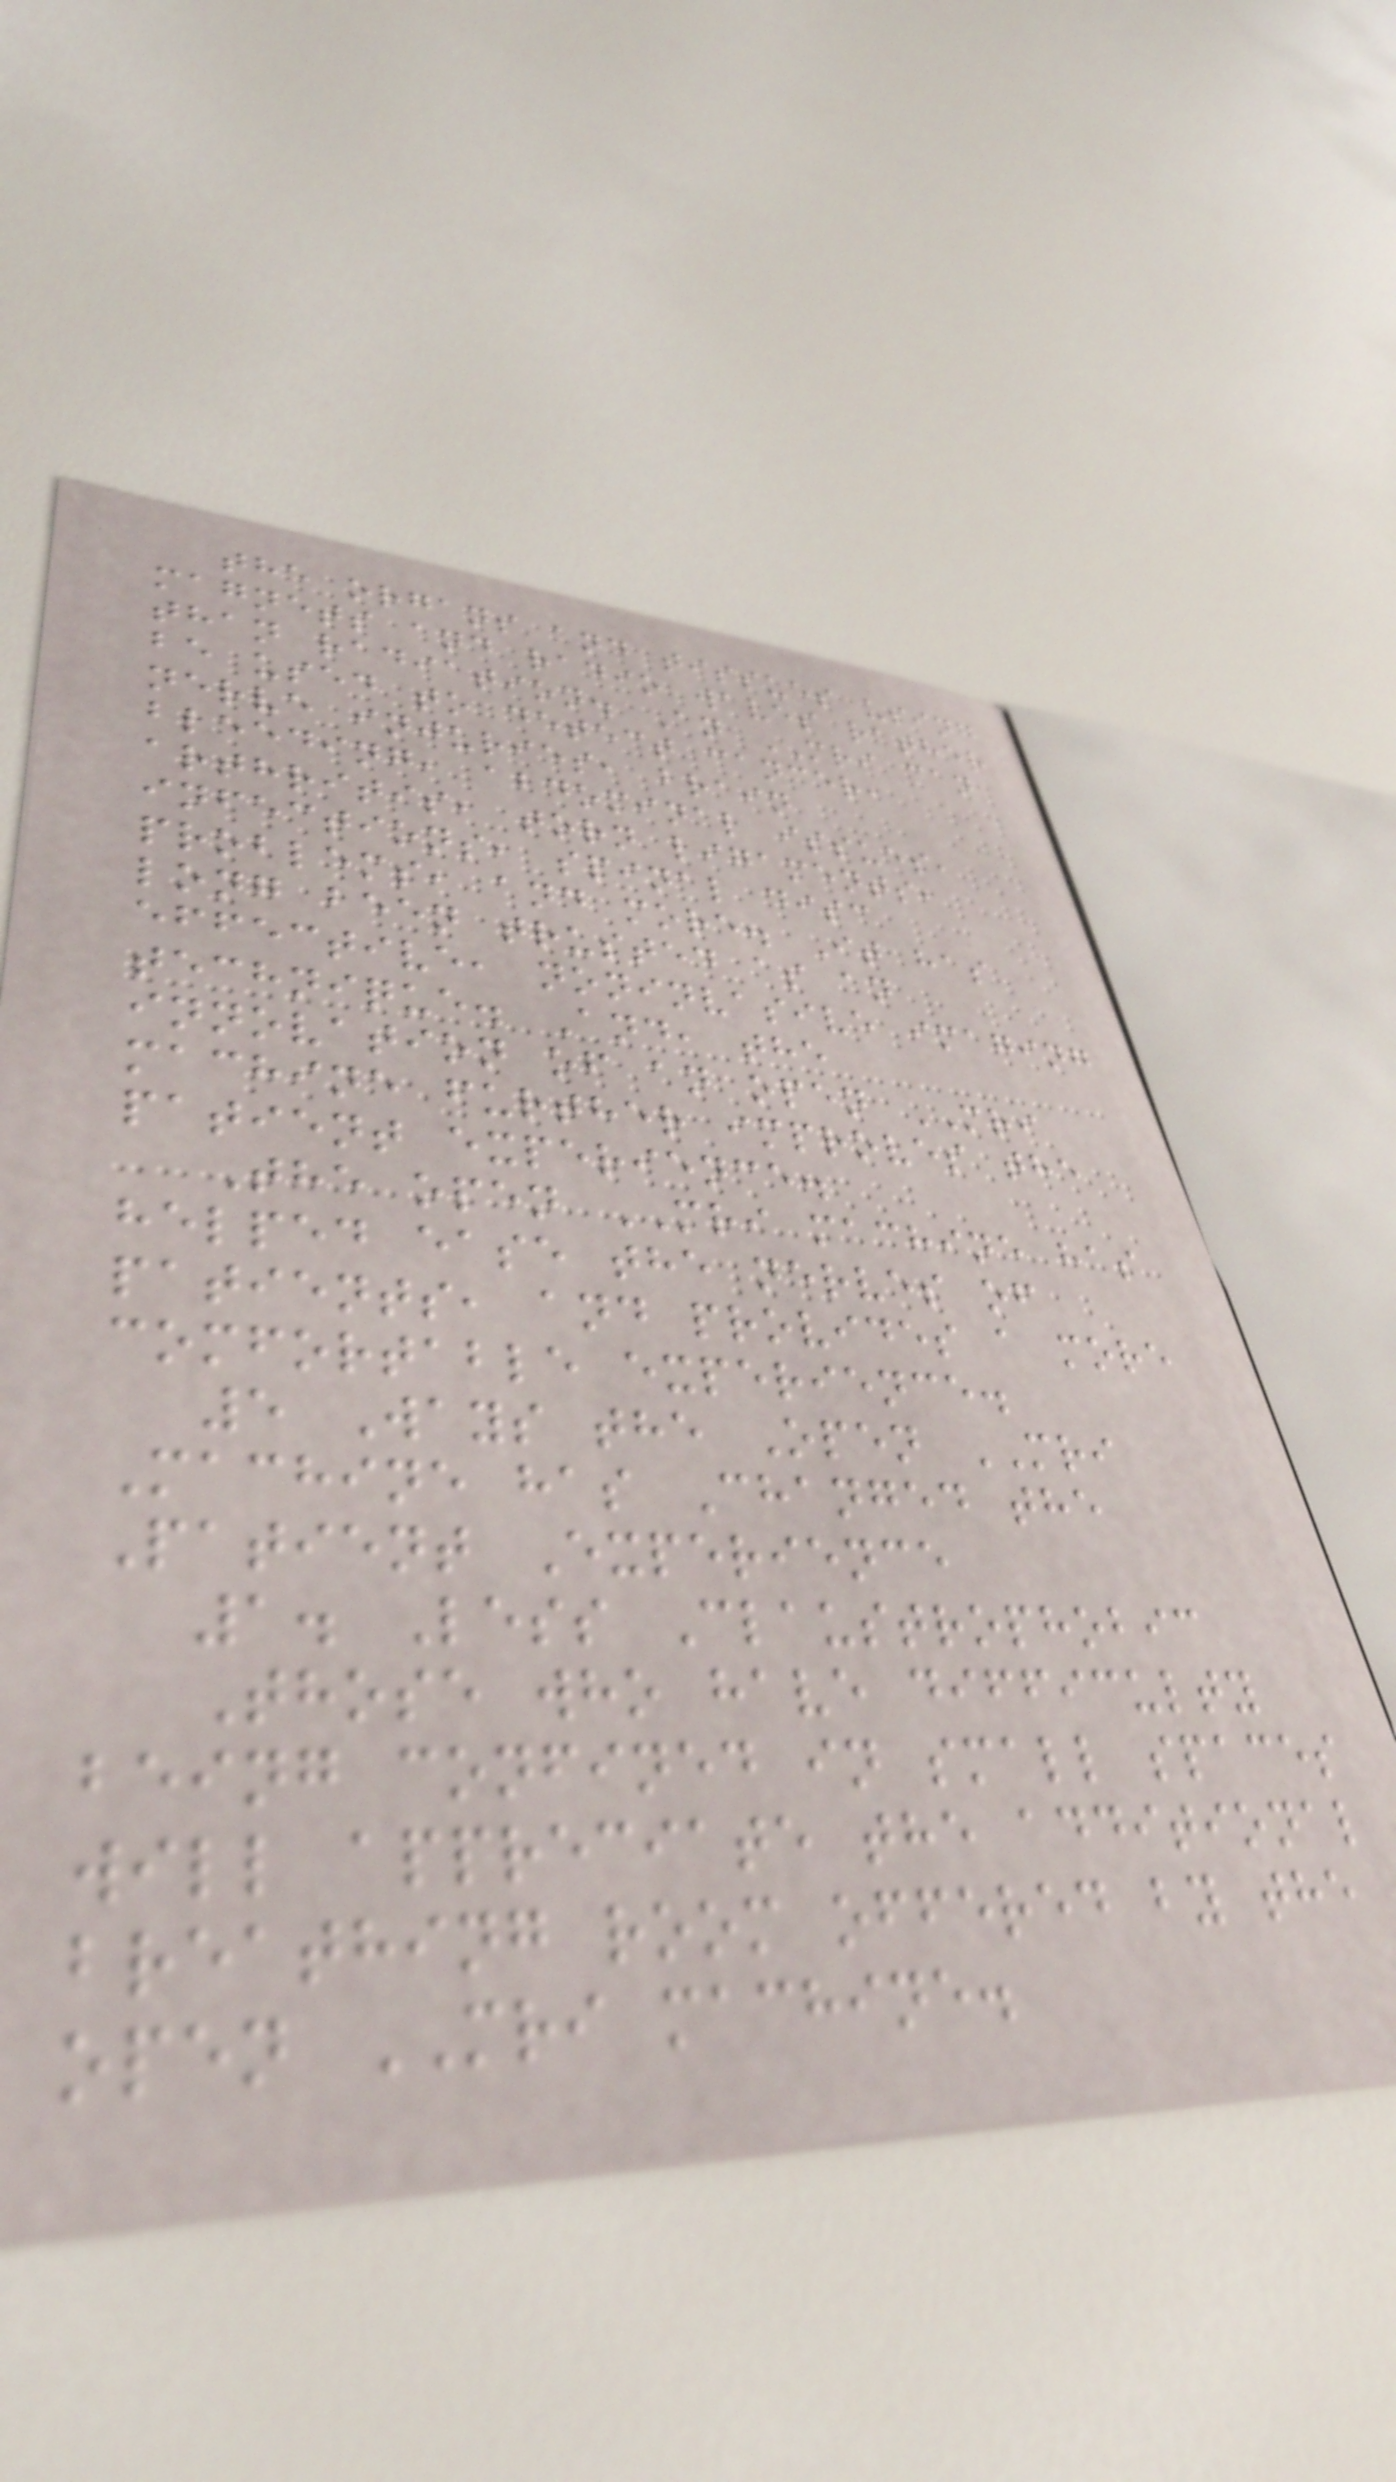the organs and tissues using
magnets and radio waves rather
than radiation. An MRI can
be used to detect cancer,
nerve injuries, brain
bleeding, abdominal issues,
arthritis, torn ligaments,
infections, spinal disc
problems, and more. It has
long been trusted as an
effective, noninvasive imaging
technique. And, the
innovation of an open MRI
machine further improves the
patient experience.
The open MRI machine has
helped ease the nerves of
patients, and provides a more
comfortable experience.
5 Ways the Open MRI
Machine has Changed the
Patient Experience
1. Less Claustrophobic
Those who have difficulty
being confined in small spaces
will appreciate the additional
breathing room offered by the
open MRI machine.
